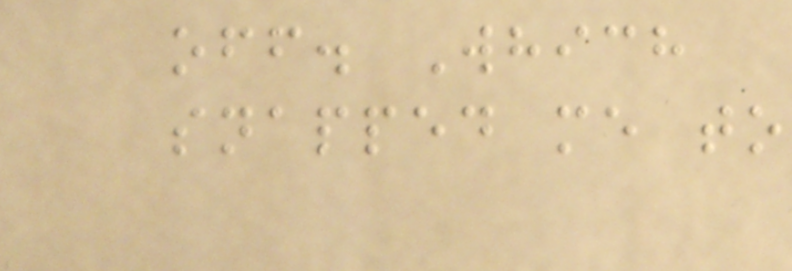off. Which
snapped me to
